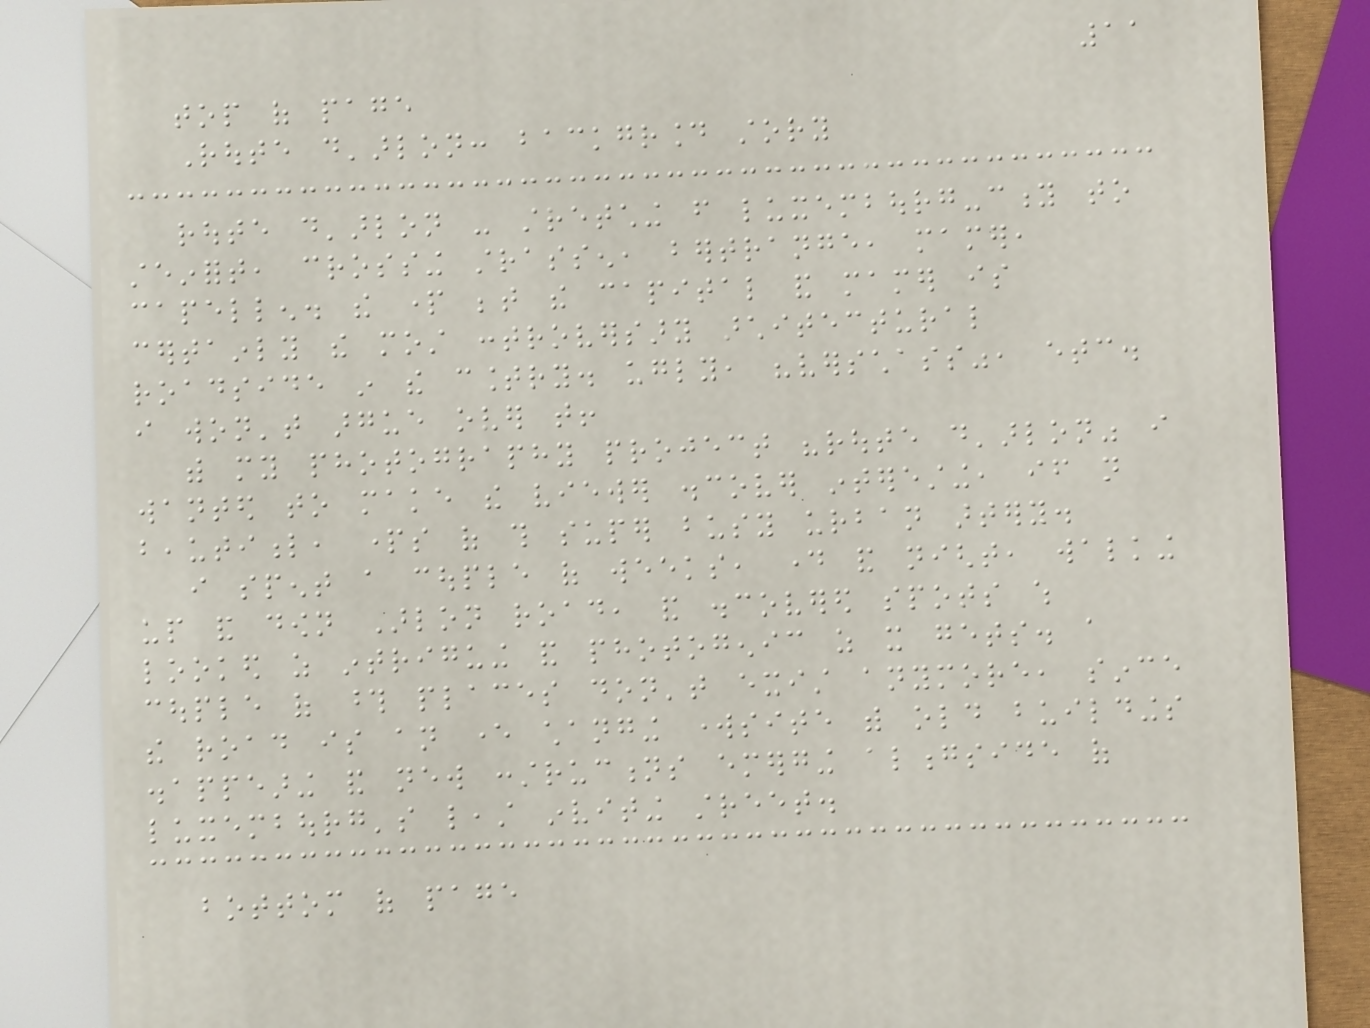11
top of page
Route d'arlon: background story
route d'arlon - stretching from luxembourg-city to
steinfort, crossing strassen, bertrange, mamer,
capellen. the part between the capital and mamer is
certainly the most controversary architectural
roadside in the country. ugly, "verschass", etc.
i won't argue over that!
with my photography project "route d'arlon" i
wanted to make the viewer discover interesting, if not
beautiful, parts of this super busy urban artery.
i spent a couple of weeks, day and night, walking
up and down Arlon road, and discovered spots which
looked as intriguing and photogenic as it gets. a
couple of those places don't exist anymore, since
the road is an ever changing worksite with old buildings
disappearing and new constructions emerging alongside of
luxembourg's least inviting street.
bottom of page
